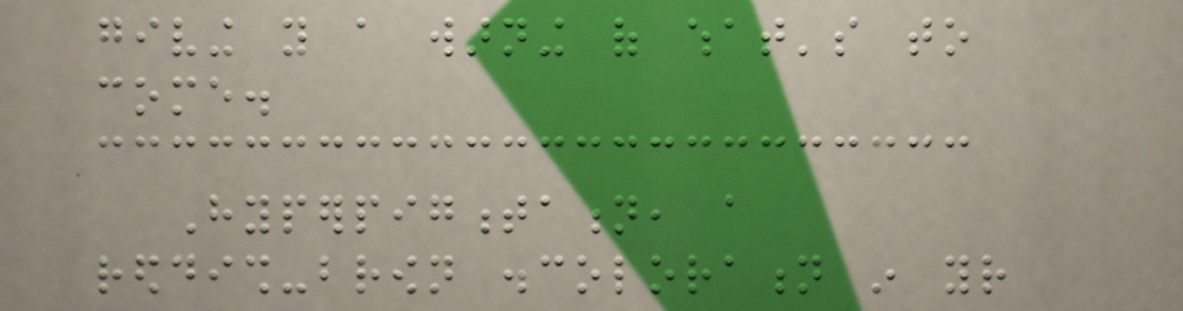giving you a warning of what's to
come.
Hyperpigmentation, a
reddish-brown discoloration in your
